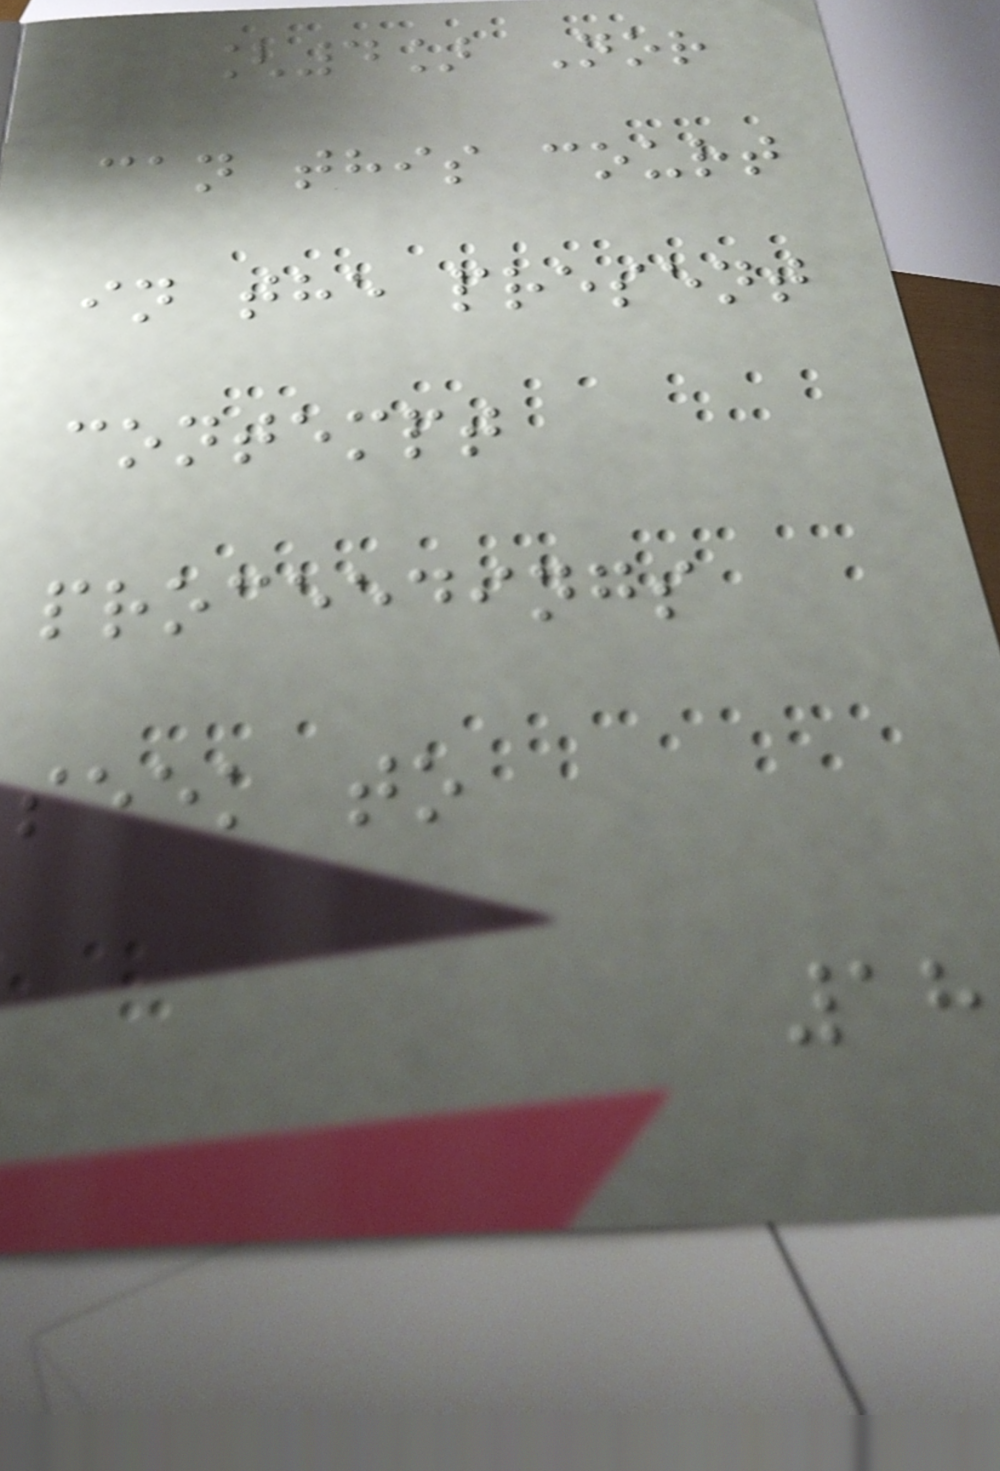[4] Nor
can this court
in the present
contempt
proceedings
seek to
18
